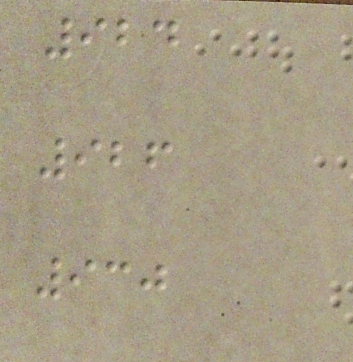924
926
930
